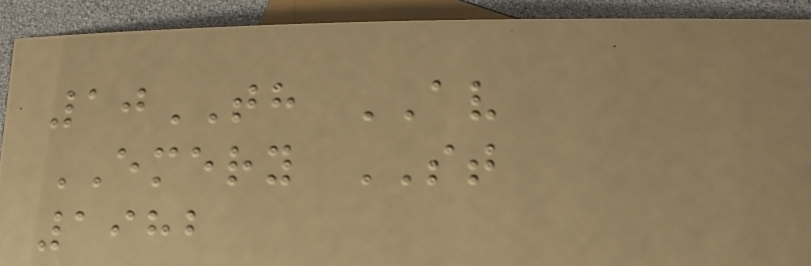10TH AV
EMERY ST
1982
